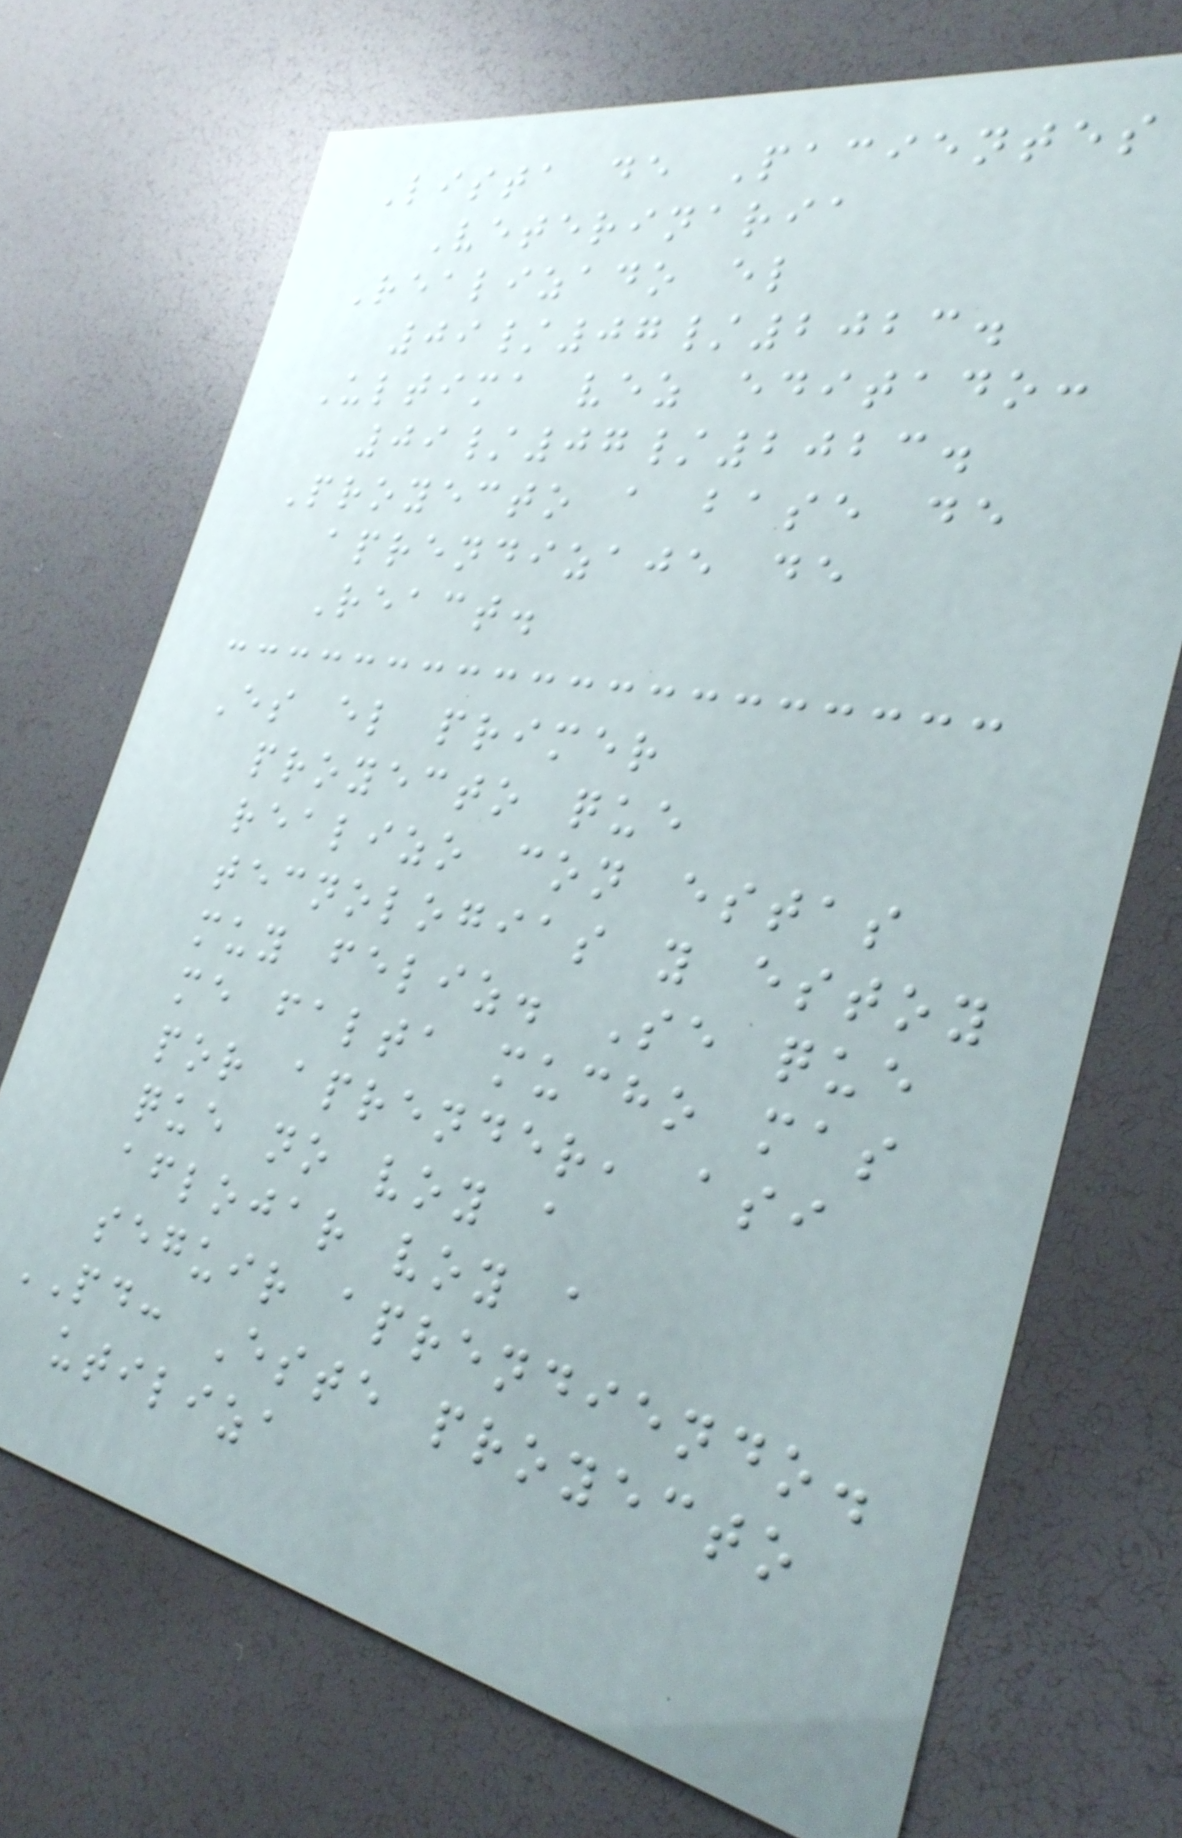Lista de Pacientes
Veterinaria
Realizado el
09/07/2023.
Ultima vez editado:
09/07/2023.
Proyecto a base de
aprendizaje de
React.
Es el primer
proyecto que
realizo con estas
tecnologias y estoy
muy feliz. Se que
me falta mucho mas
por aprender, asi
que no voy a
aflojar voy a
seguir aprendiendo.
PD: Este proyecto
utiliza
